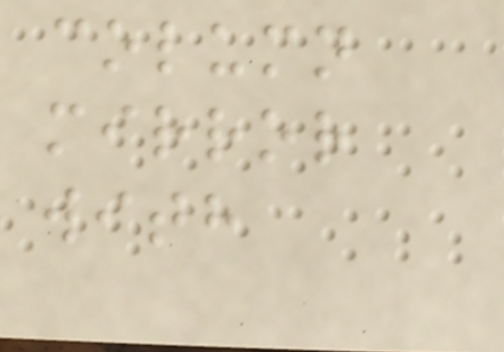column
mirror
with
